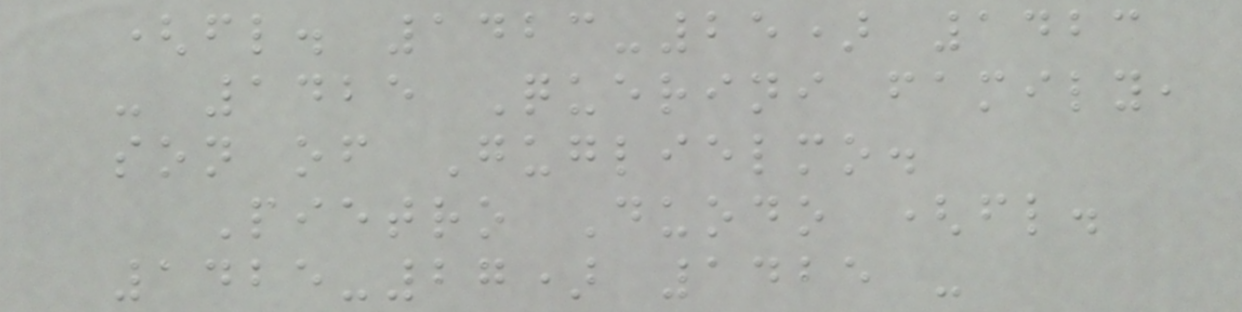(fl. 1423-25) 1423
- 1425 Querini family,
son of Guglielmo.
Pietro Duodo (fl.
1425-27) 1425 -
